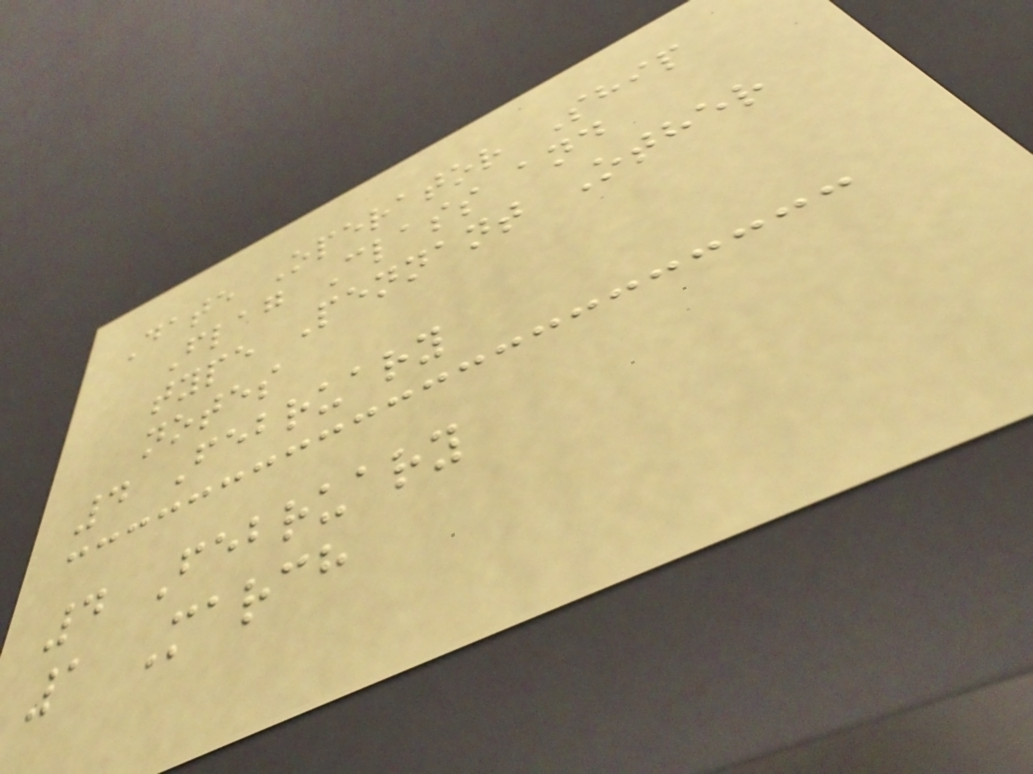Date Operator Ship
Flag Class and
type Pennant Other
notes
4 February
4 February
1 March
